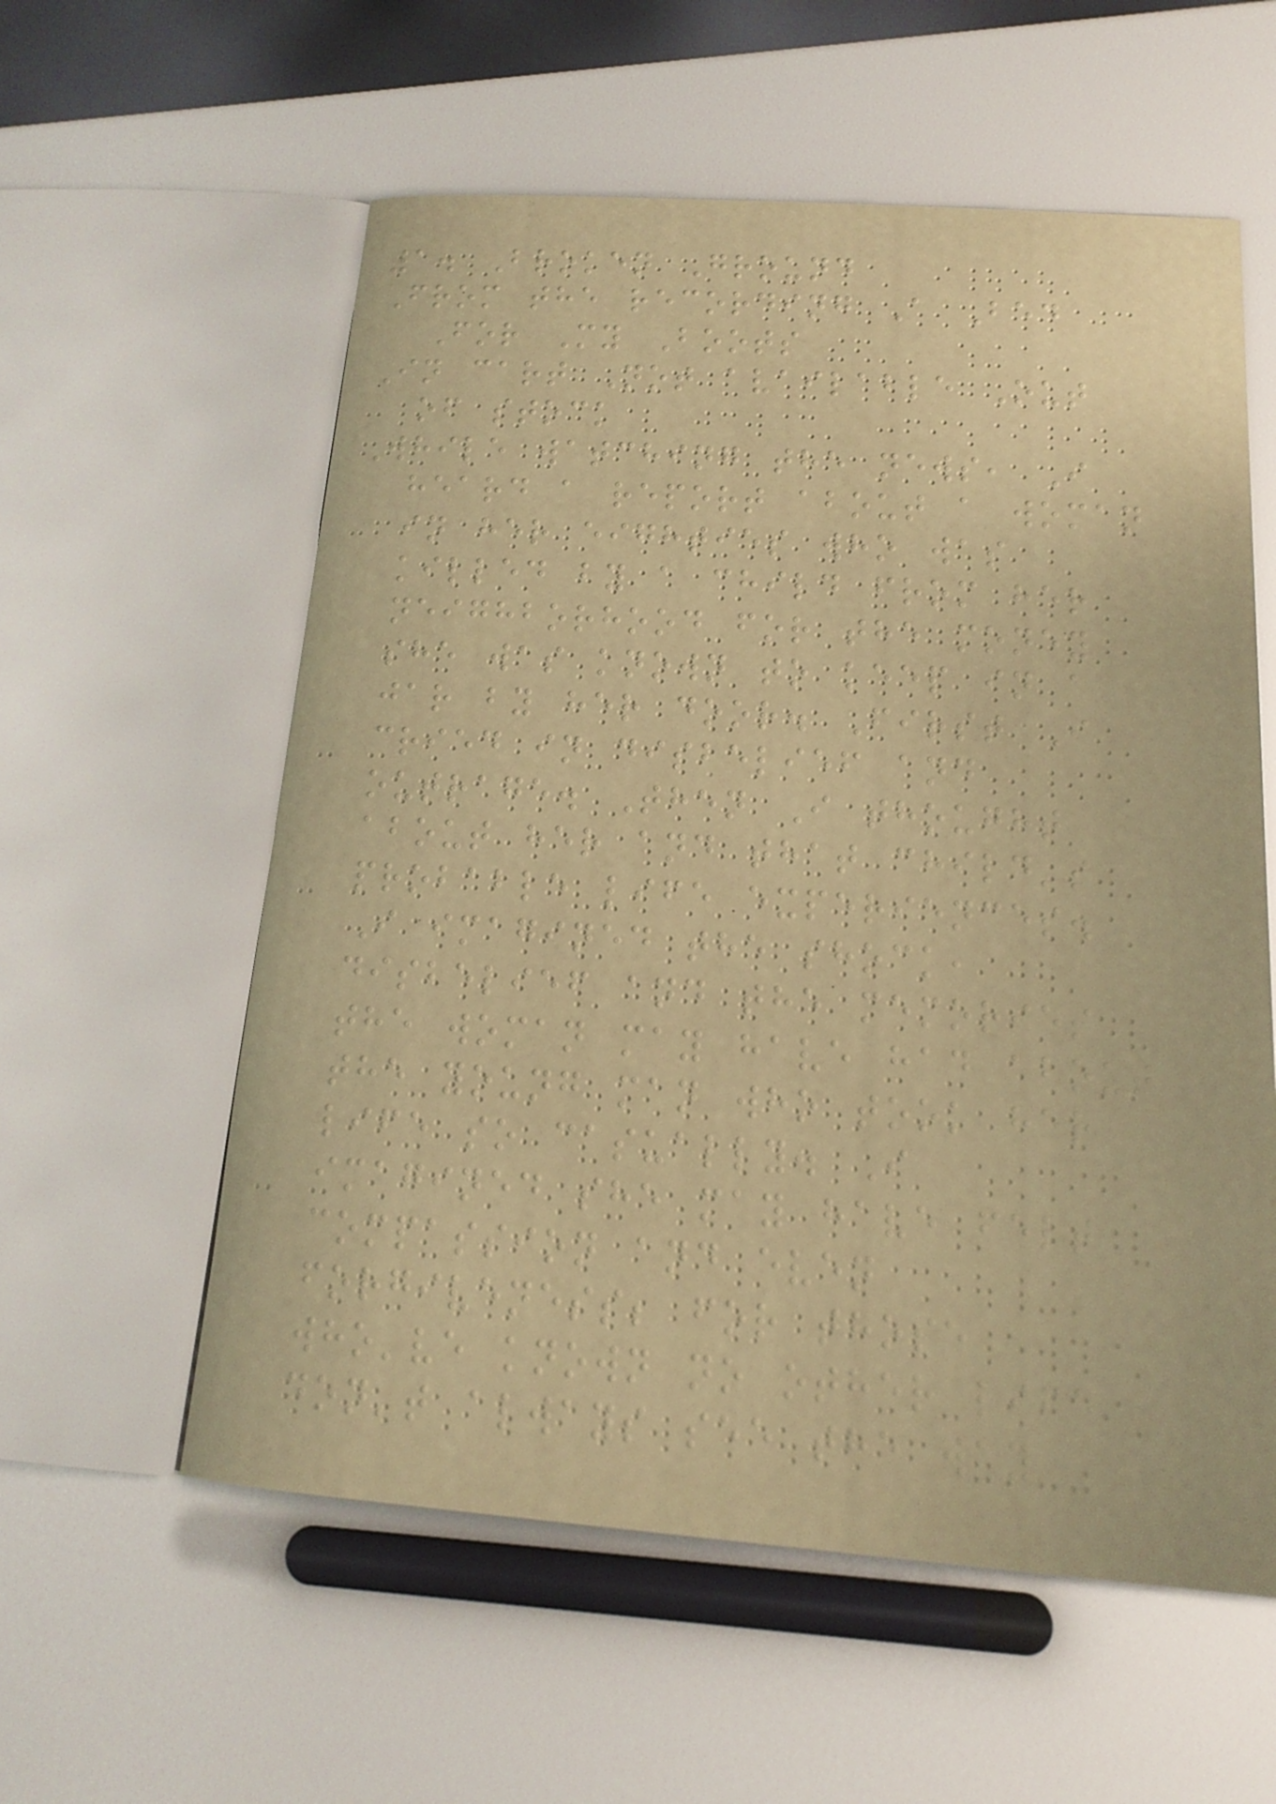1. Broken Ground
From the recording A Bed
For My Boots
In cart Not available Out
of stock
While watching the news, I
heard a report about a woman
in her eighties who was
killed by a child from her
neighborhood for the money
she was known to keep in a
jar by her door. First I
cried in disbelief and
outrage. Then I thought
about her and that child's
probable life experiences.
I imagined the shock,
disbelief and the memories
the woman may have had about
the young man who took her
life so casually. I
imagined she may have felt
compassion and even
forgiveness; for those
who've known no other life
don't always see the way
